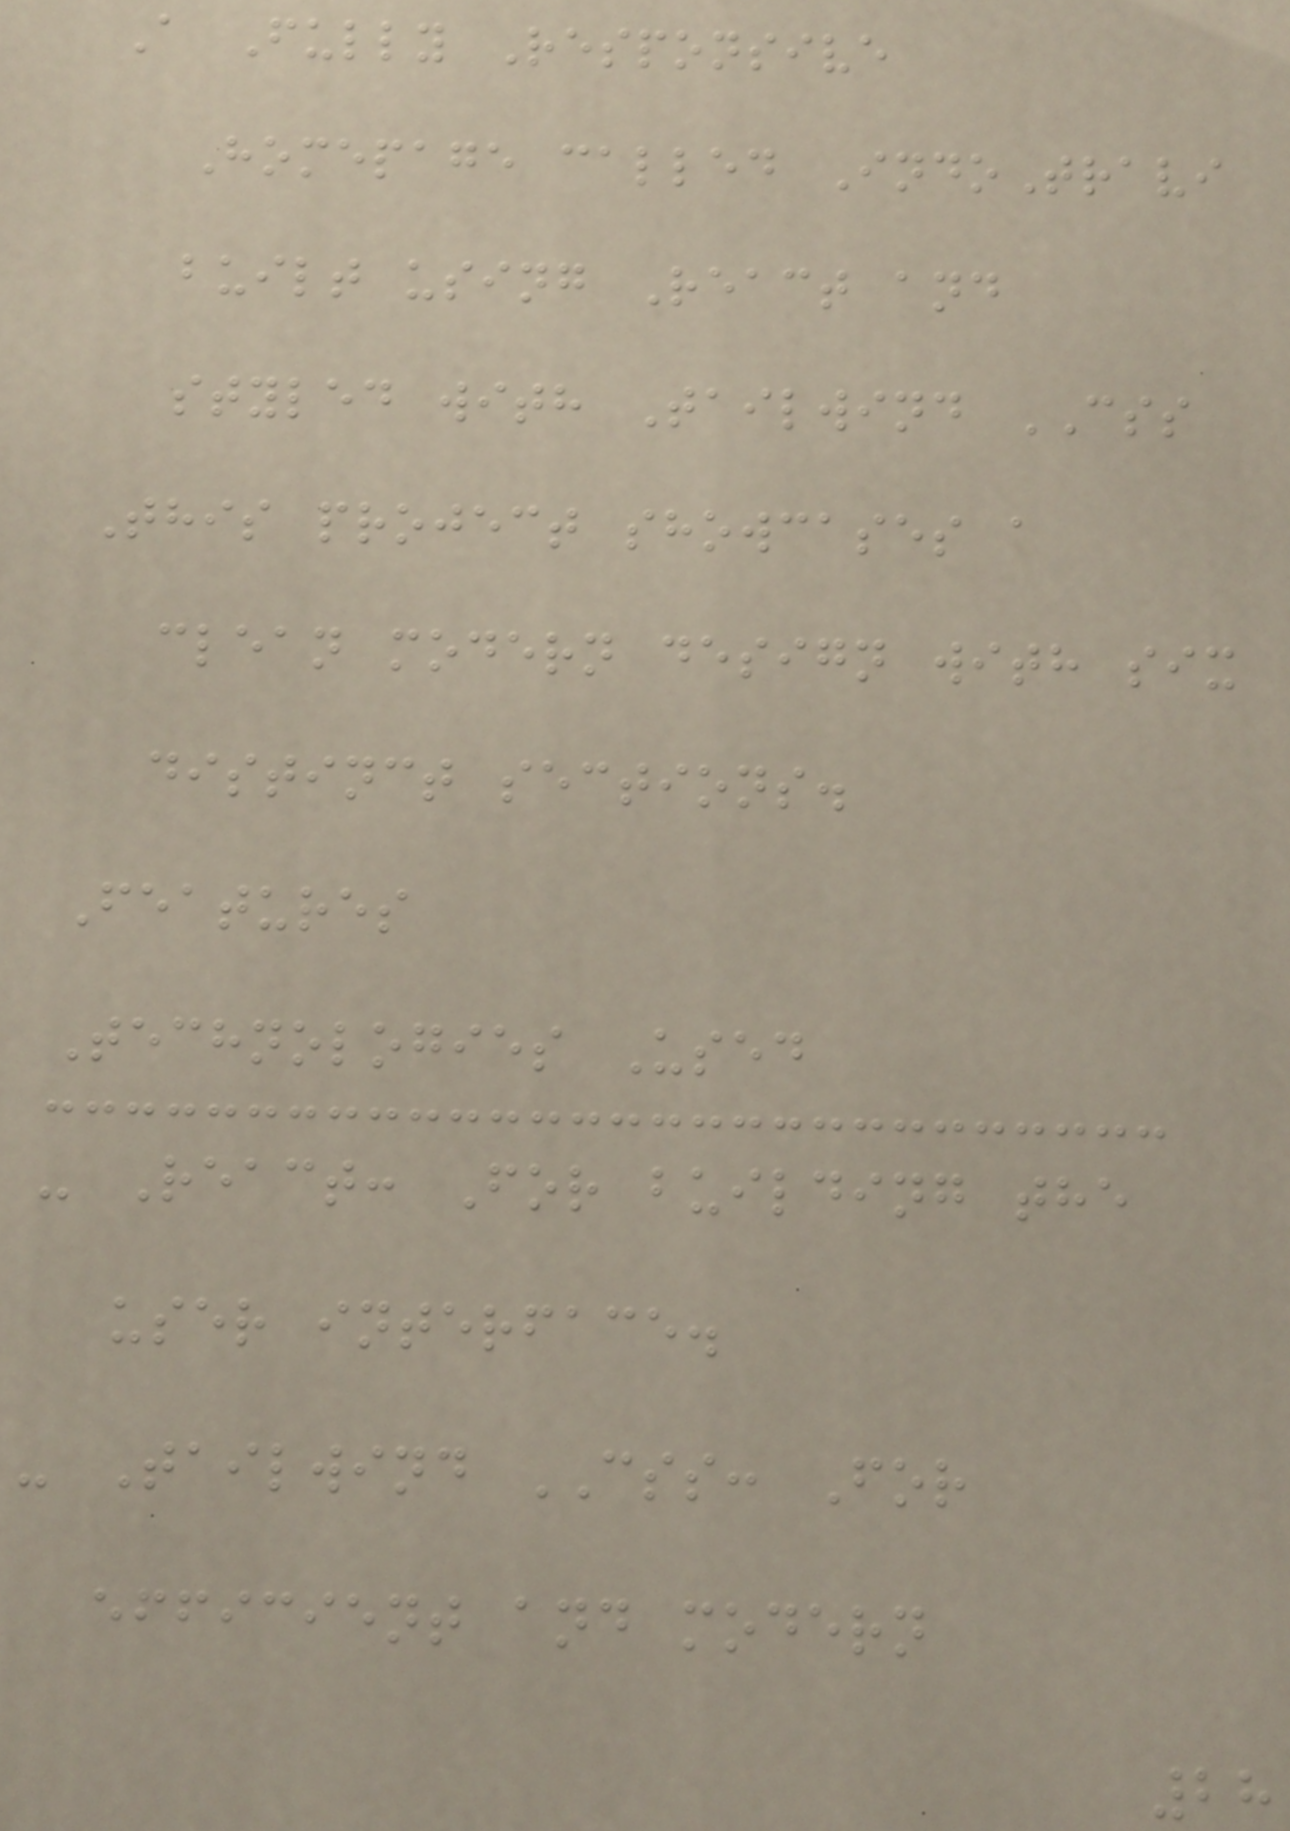A Fully Responsive
Homepage called IndoTravi
built using React and
styled with Tailwind CSS
This project showcases a
clean modern design with six
distinct sections.
Features
Technologies Used
- React: For building the
user interface.
- Tailwind CSS: For
efficient and modern
28
